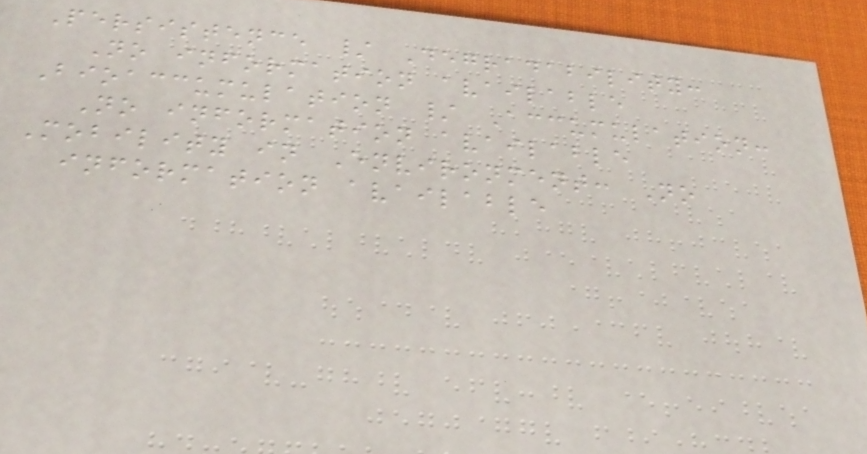Persistence / Degradability:
No information available
Bioaccumulation / Accumulation:
No information available
Mobility in Environment: No
information available
